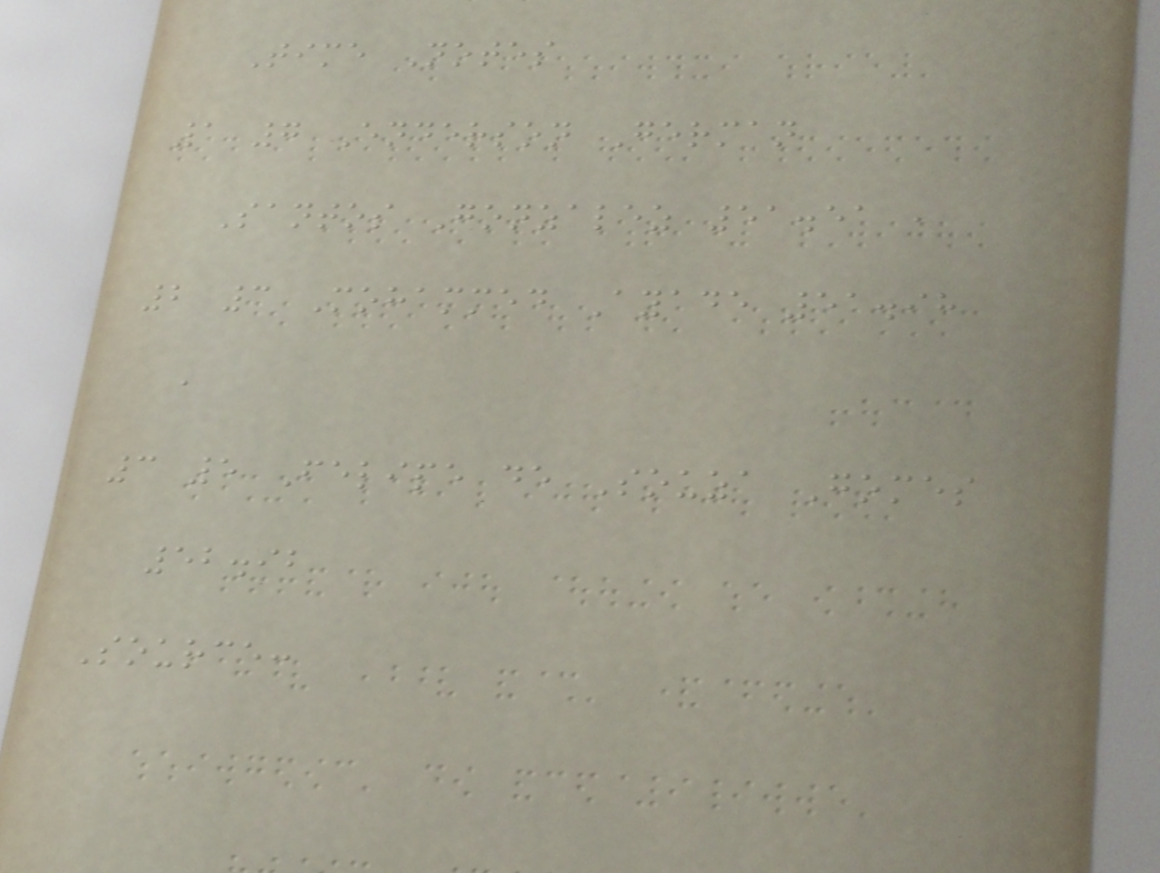Time Notes
1 7 Enderson German
Santos Gonzalez 51.51 ,
2 3 Mohammed Ayade 51.98
,
3 5 Felipe de Souza Gomes
52.92
Source:
